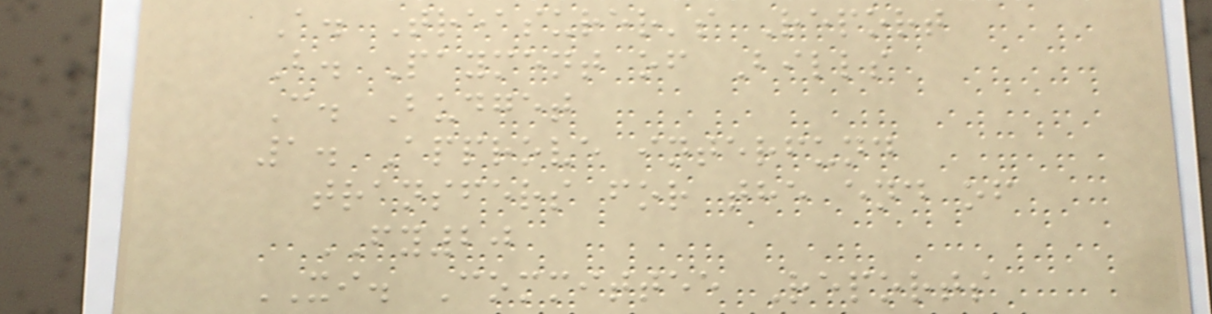A. Treasurer's Report
B. Payment of Bills
C. Budget
1. Approve interfund
transfers for the end of
FY20
XI. Committee Reports
